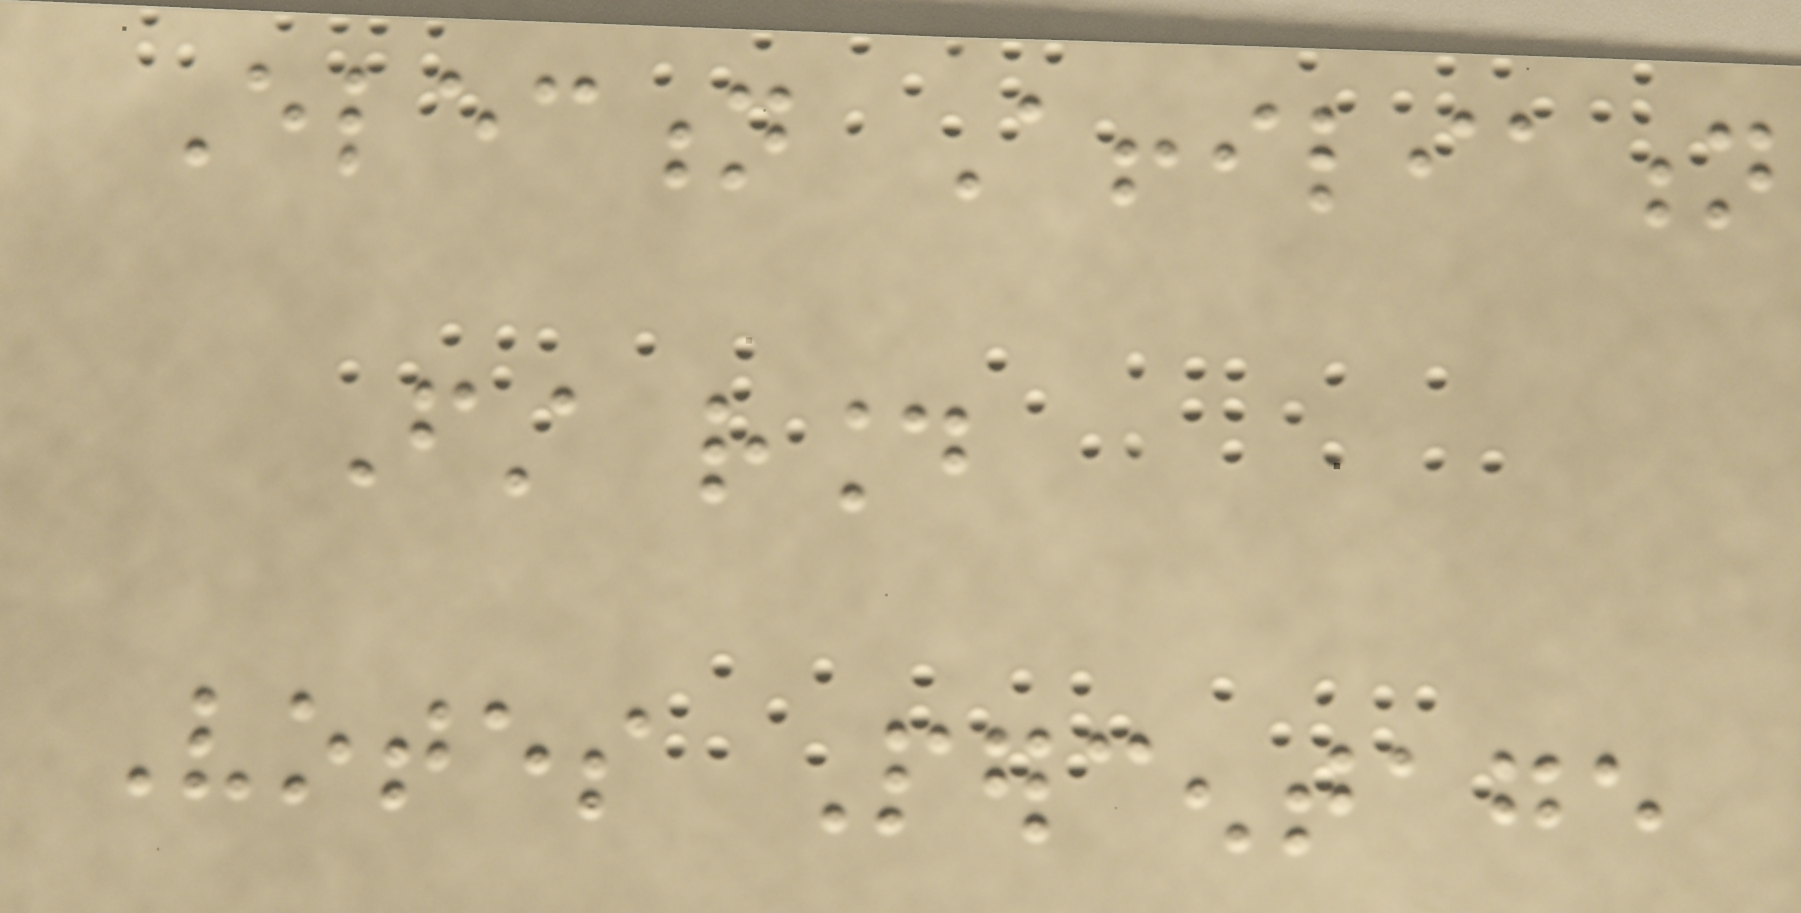Election Affiliation
First round
Votes Percentage
